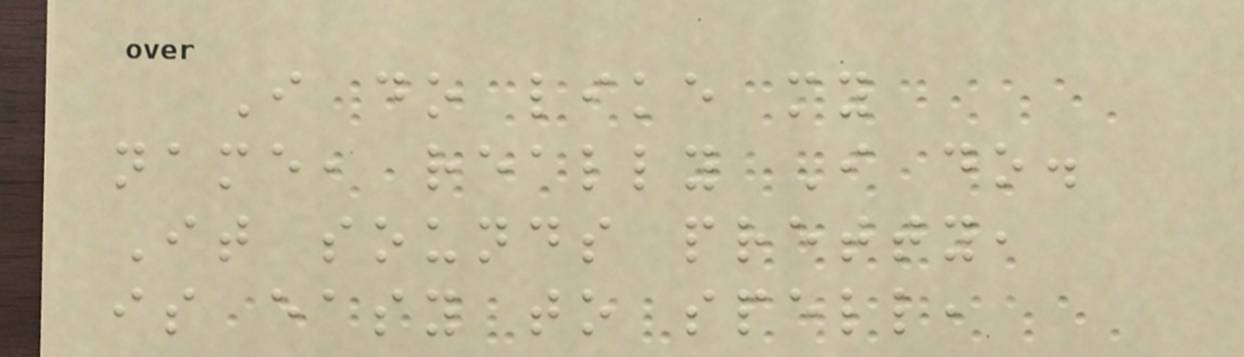I do like my
name, really I do.
It sounds pretty,
is easy to spell,
